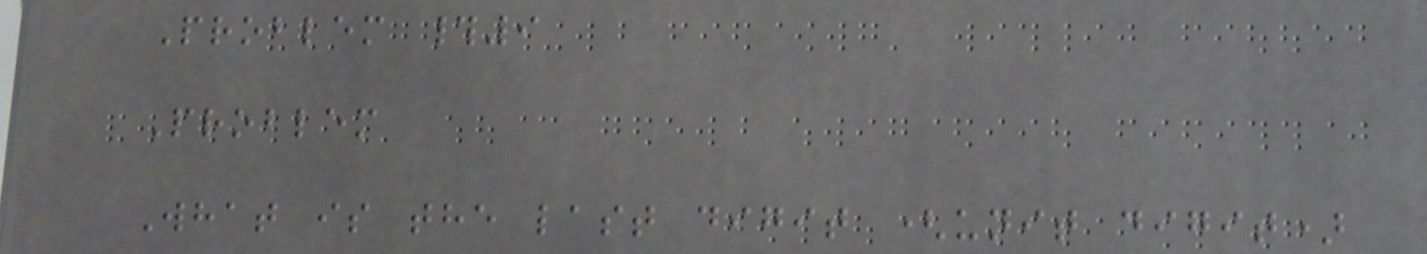Problem #9
Problem
What is the last digit (unit digit)
